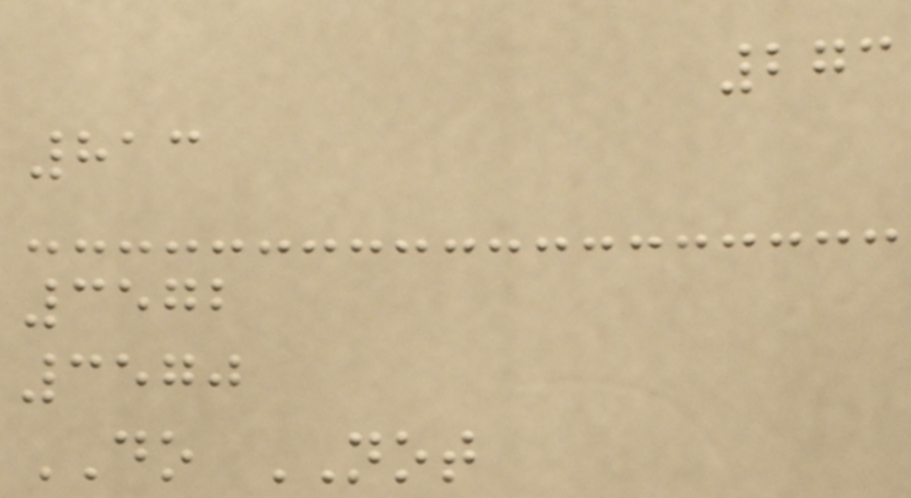273
813
3572
3570
DO NOT
